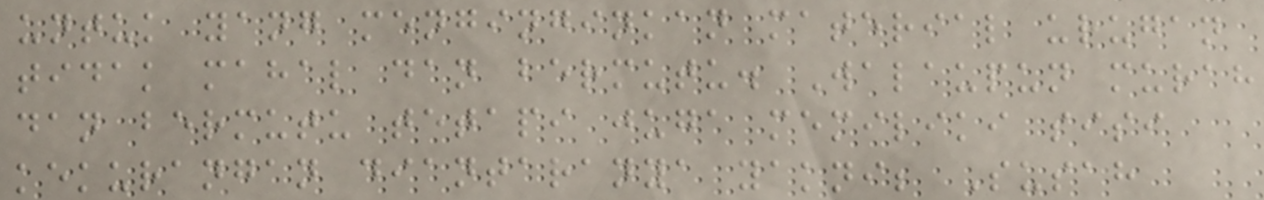untuk yang menginginkan material urugan
tidak mahal dan bermutu. Walaupun murah
dan bermutu tetapi juga memiliki sisi
kekurangan diantaranya yakni; Susah
